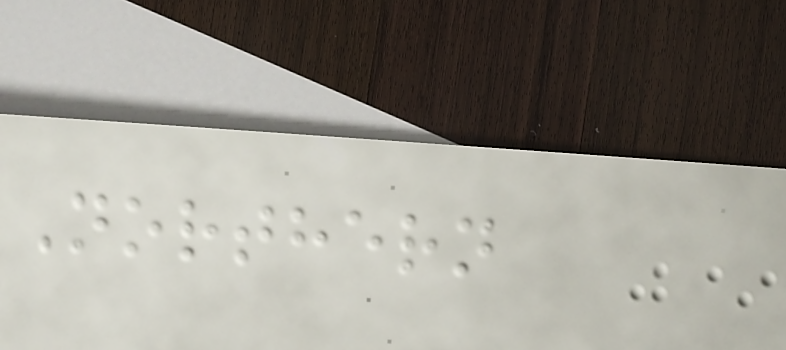Northern
